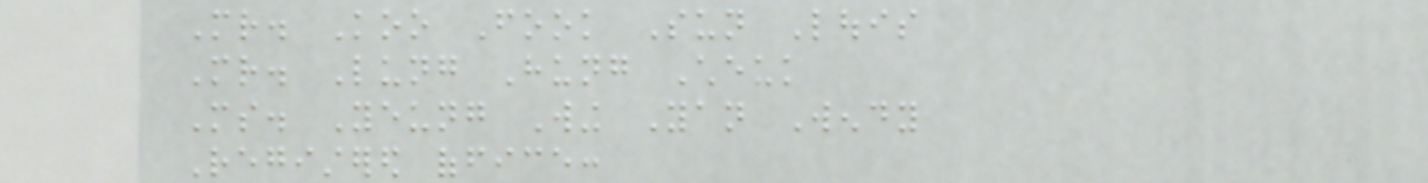Mr. Koo Fook Sun Louis
Mr. Lung Hung Cheuk
Ms. Yeung Wing Yan Wendy
Registered office:
